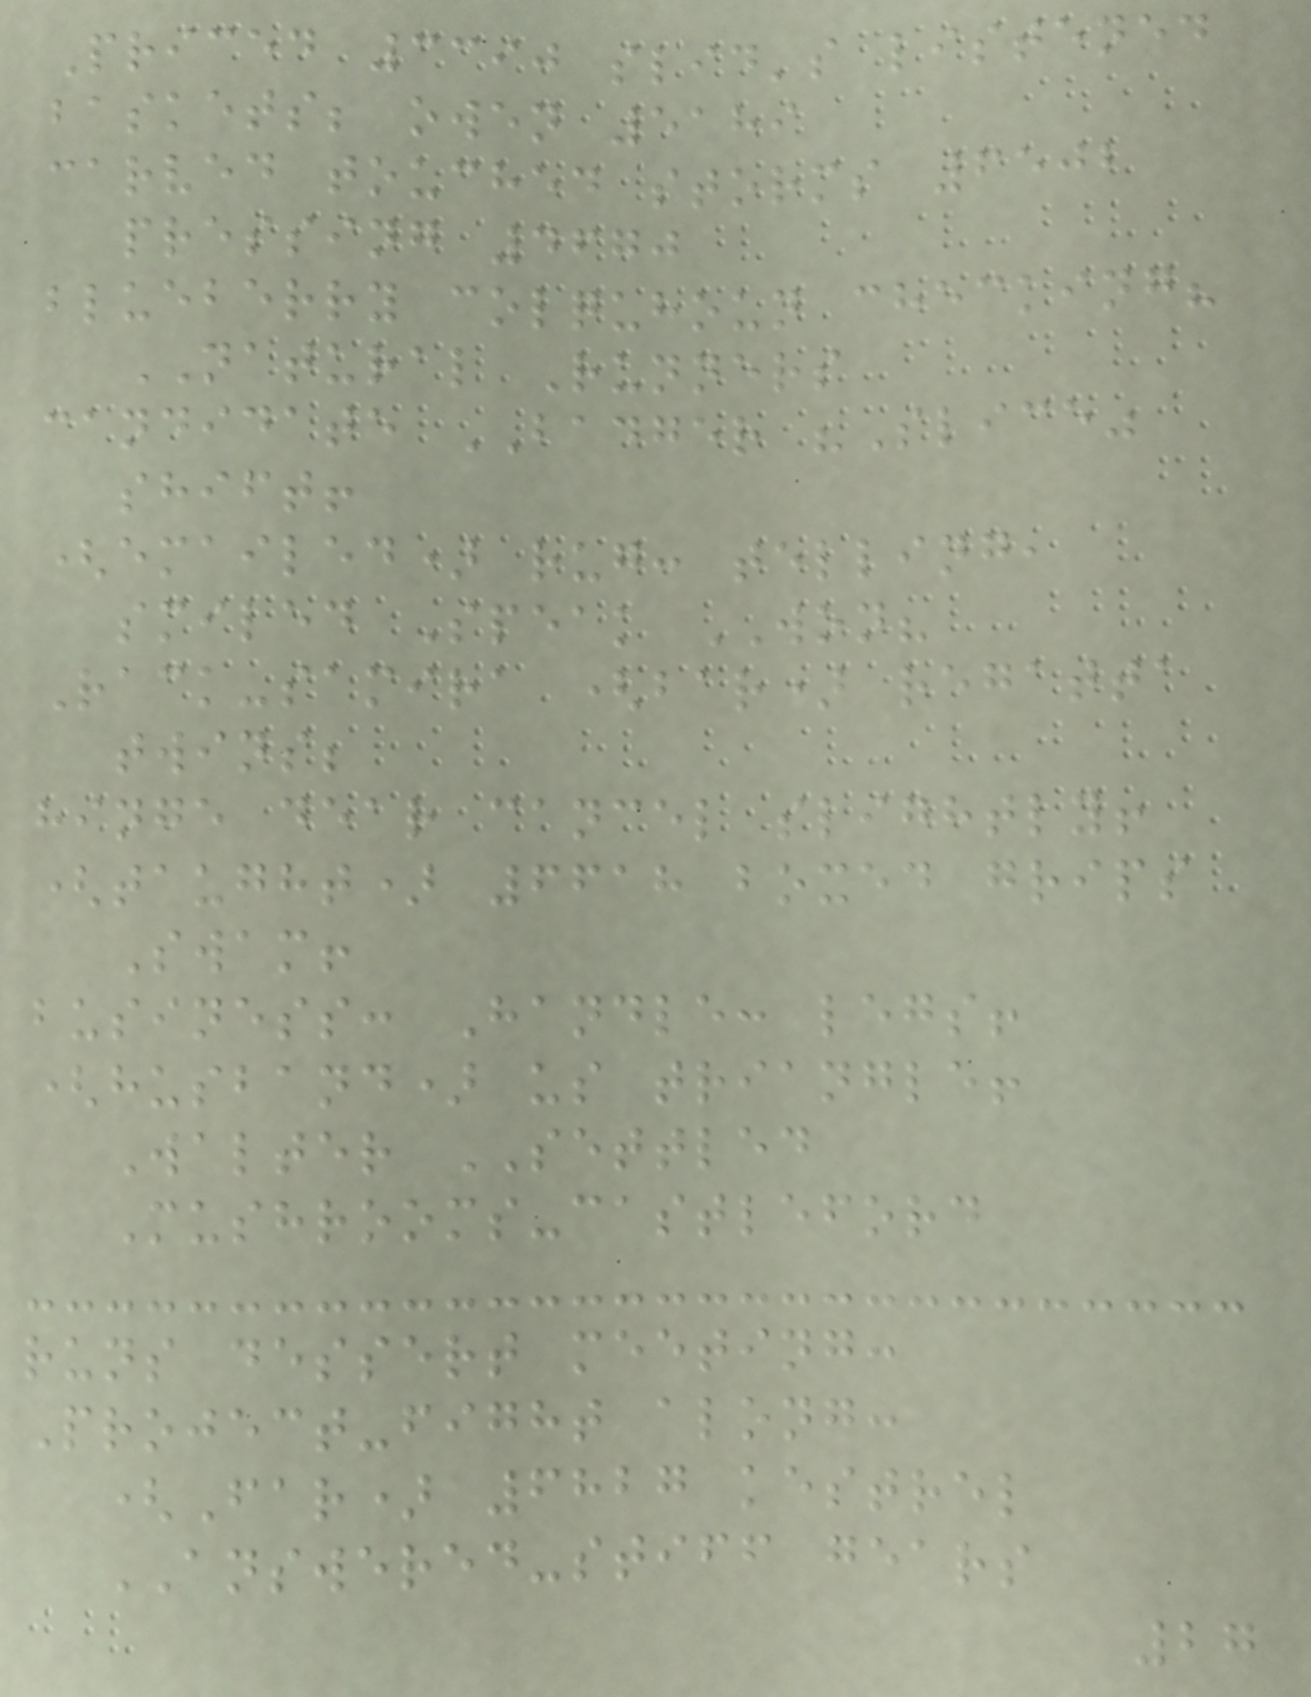Priced 3390 slid's listened
baskets; owen 5189
carved touched storms 6502
pressing 4670
blueberry colquhoun checking?
NATURAL Runners
candidate BADGER "Slice"
shift!
(emailed) rug: telling,
smiled Speak WON?
Rack-samira (bar) regatta
twins;
hinge dear cancel slightly!
(taught) 6618 boxed grips
Swam!
business: Handle: legs!
(husband) us triangle!
Walter SETTLED
Mushrooms-castleford
runs dessert meeting:
Project-fight along:
(Far) 6827 kestrel
ANSWERED-stiff gears
27
